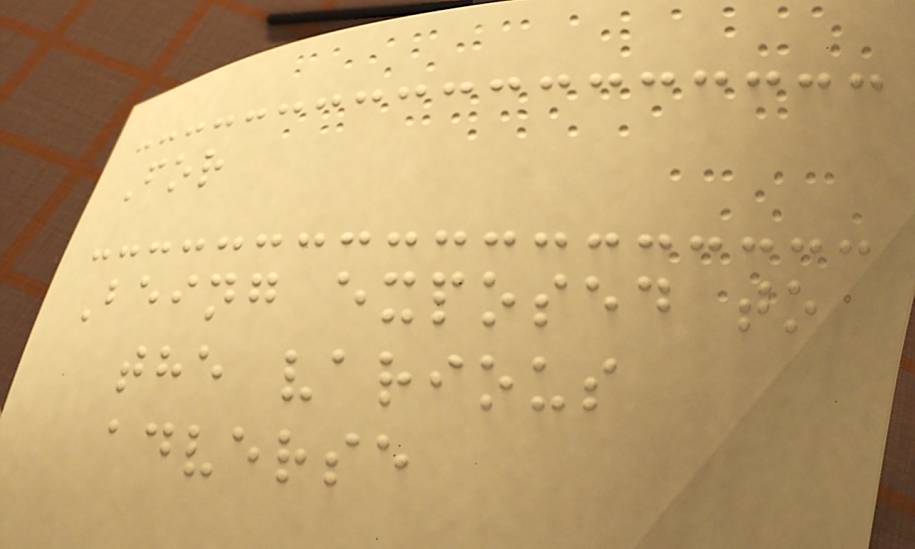For
Being exposed to
the various
adverse
